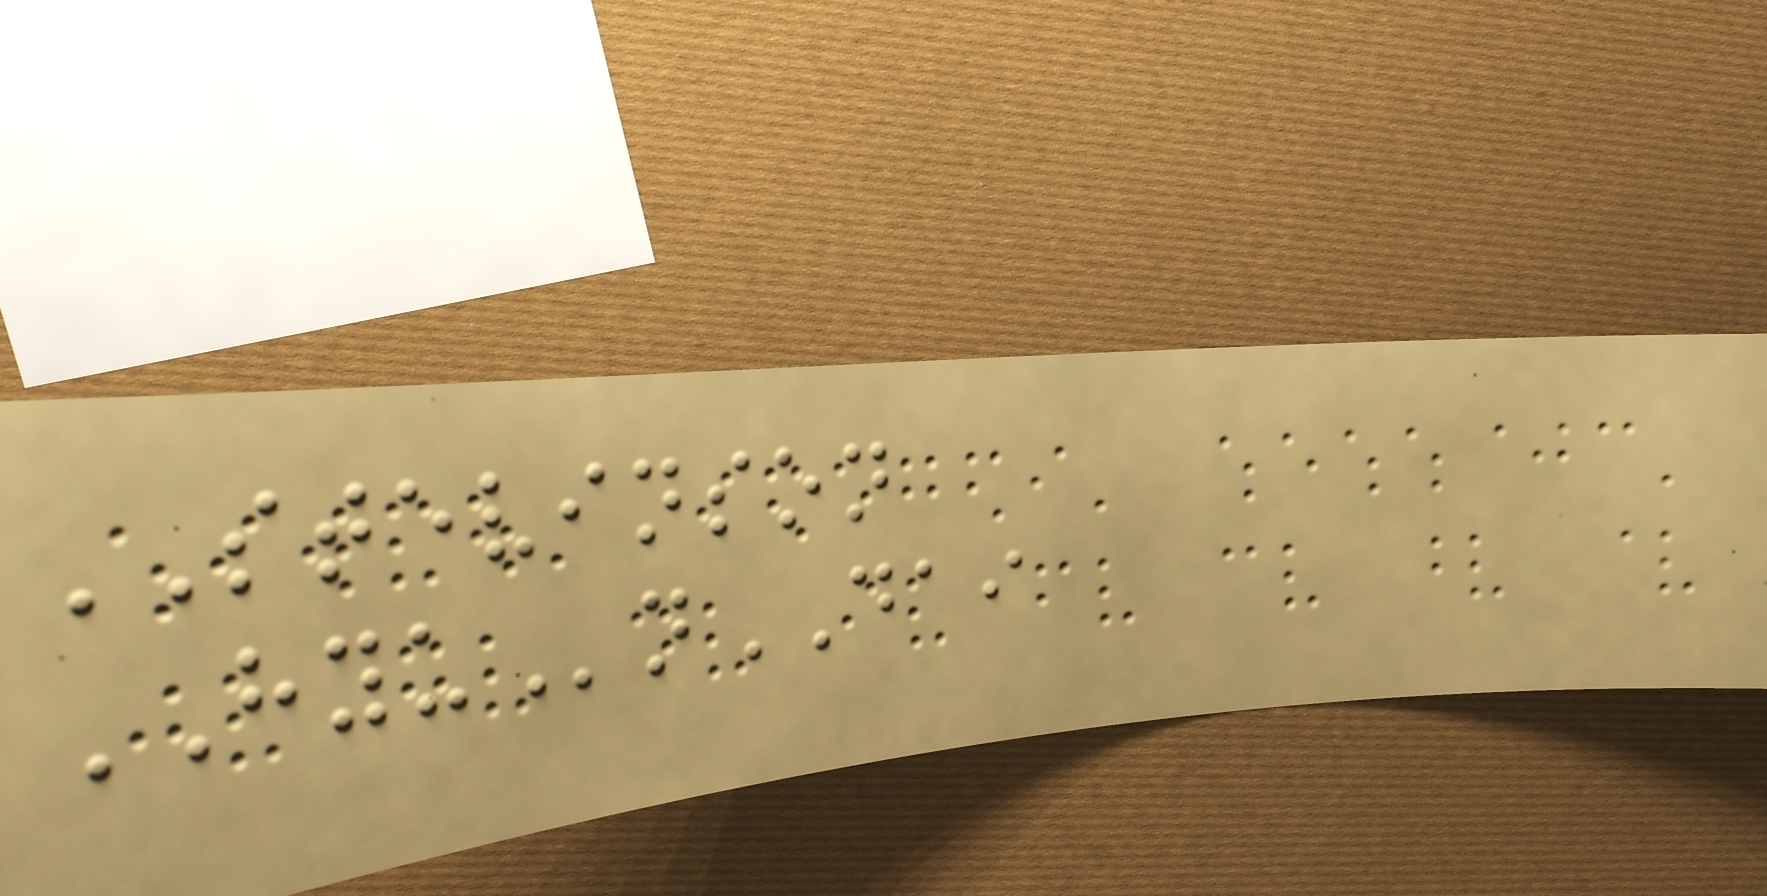STEVINSON
HYUnDAI
